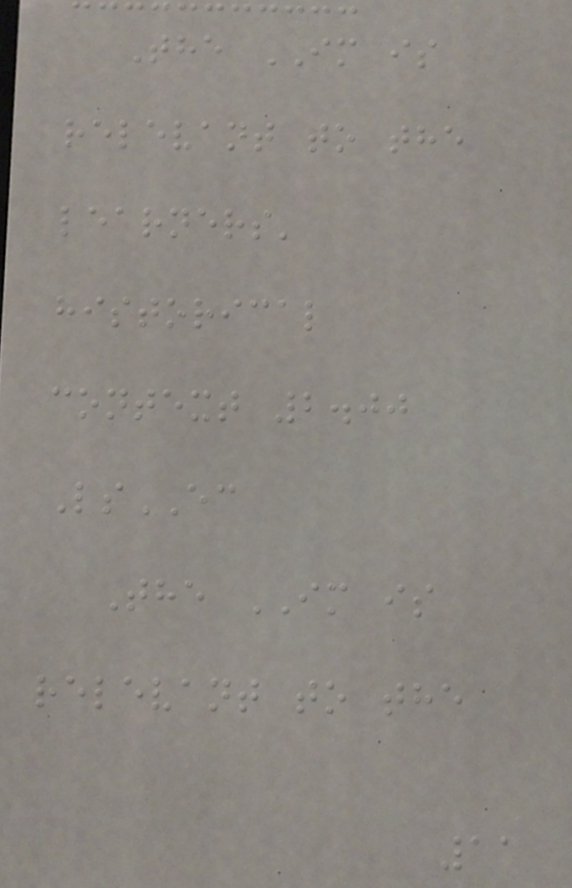The IM is
relevant to the
learners'
historical
context 2.00
LsEC
The IM is
relevant to the
11
